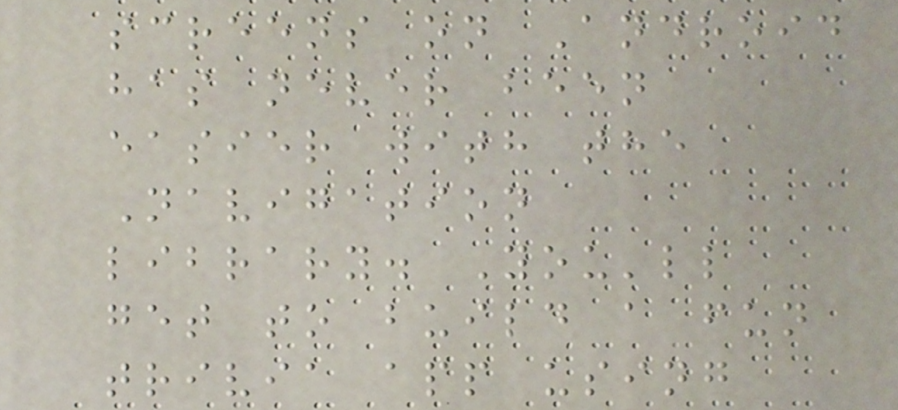screens on Android
has never been
easier with the
Navigation
library. You'll
get to build a fun
trivia app using
